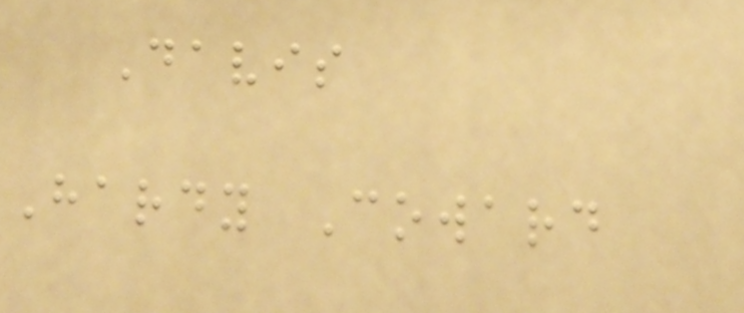Davis
Hardy Coward
